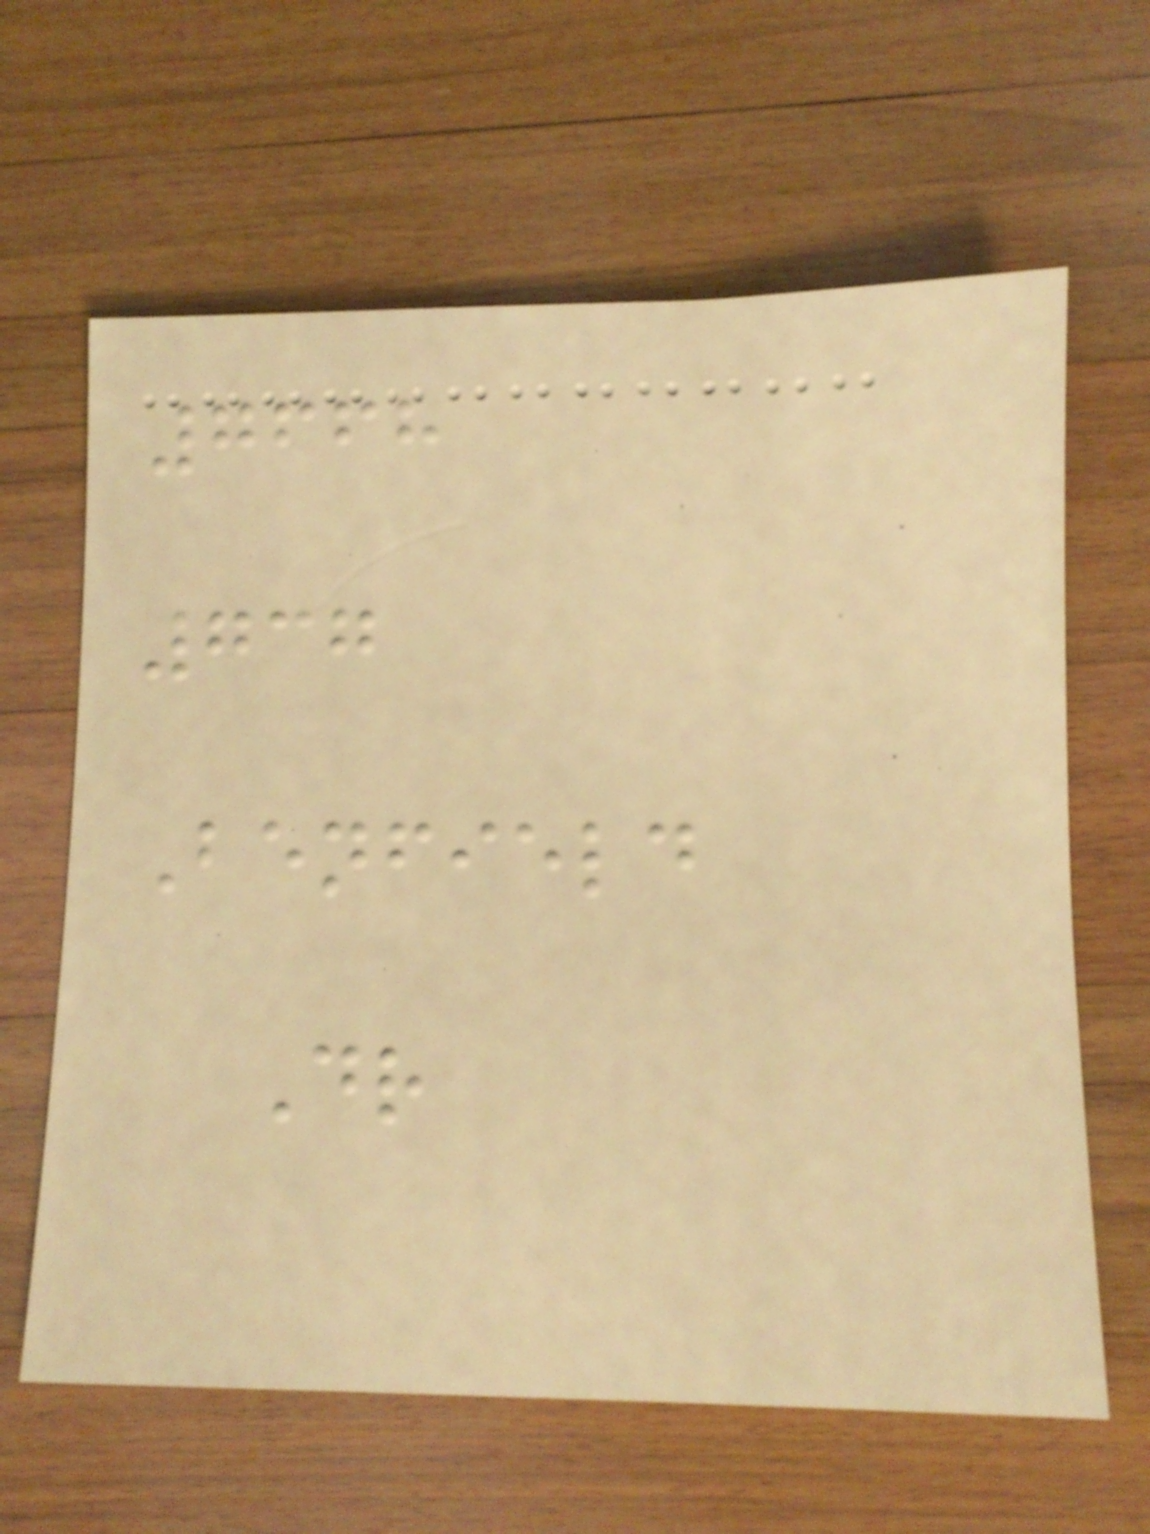7668
737
Benfield
Dr
